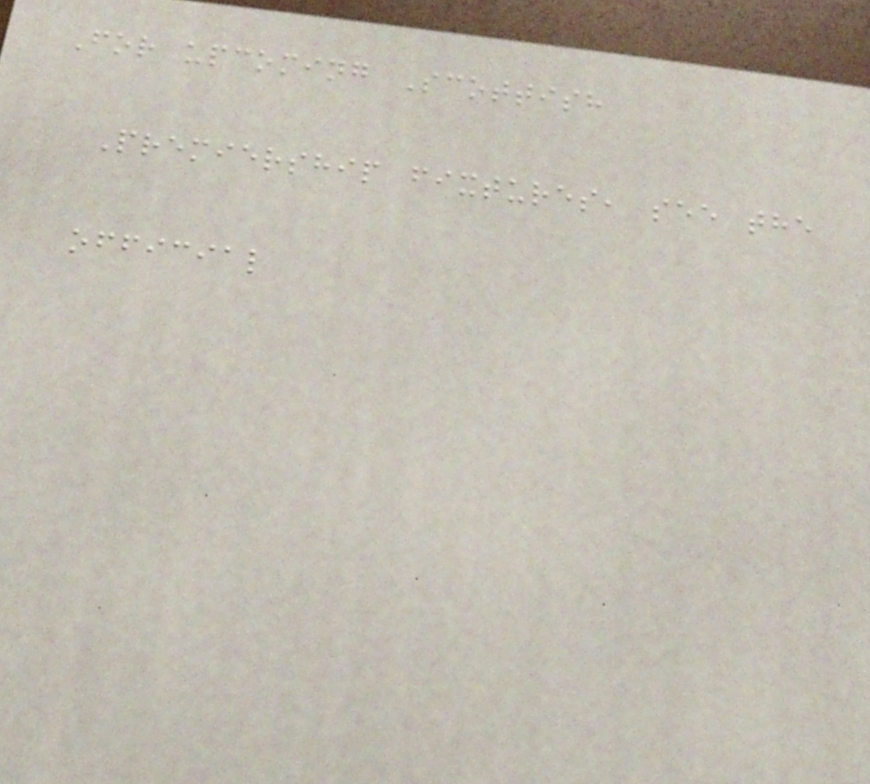For upcoming Scottish
Premiership fixtures, see the
official
